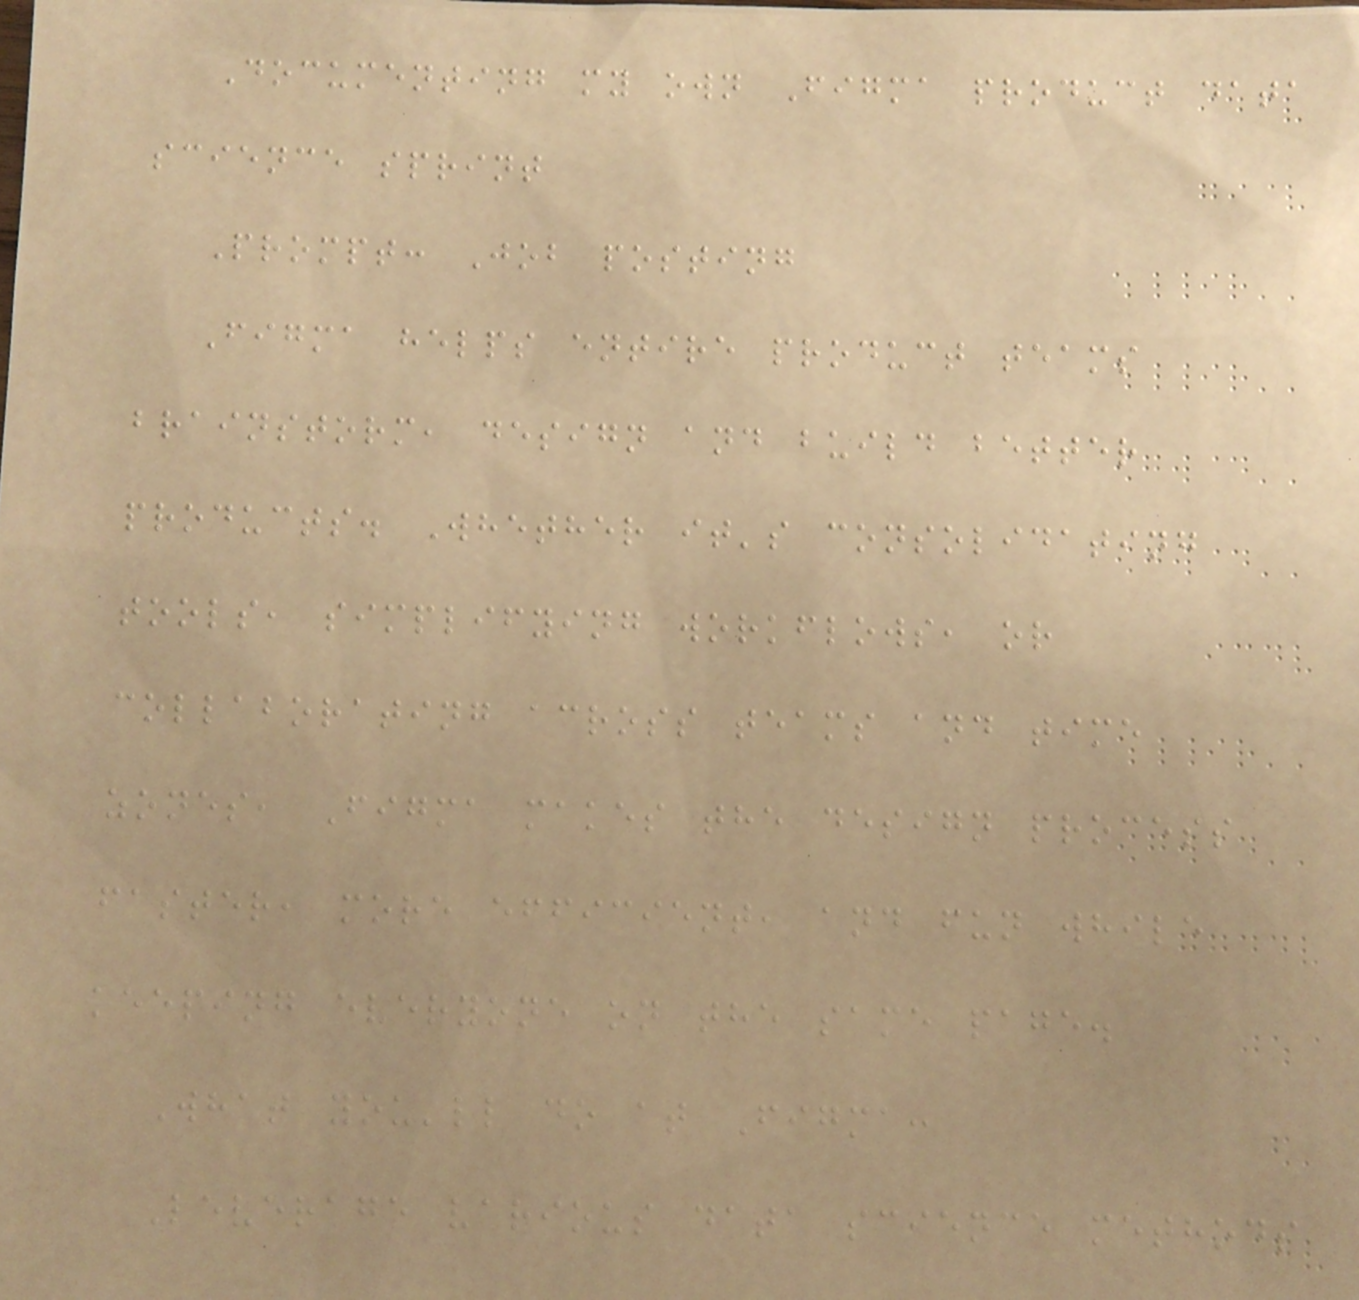Documenting my own Figma product data
science sprint
Prompt: Job posting
Figma helps entire product teams
brainstorm, design and build better
products. Whether it's consolidating
tools, simplifying workflows, or
collaborating across teams and time
zones, Figma makes the design process
faster, more efficient, and fun while
keeping everyone on the same page.
What you'll do at Figma:
Leverage various data science methods
